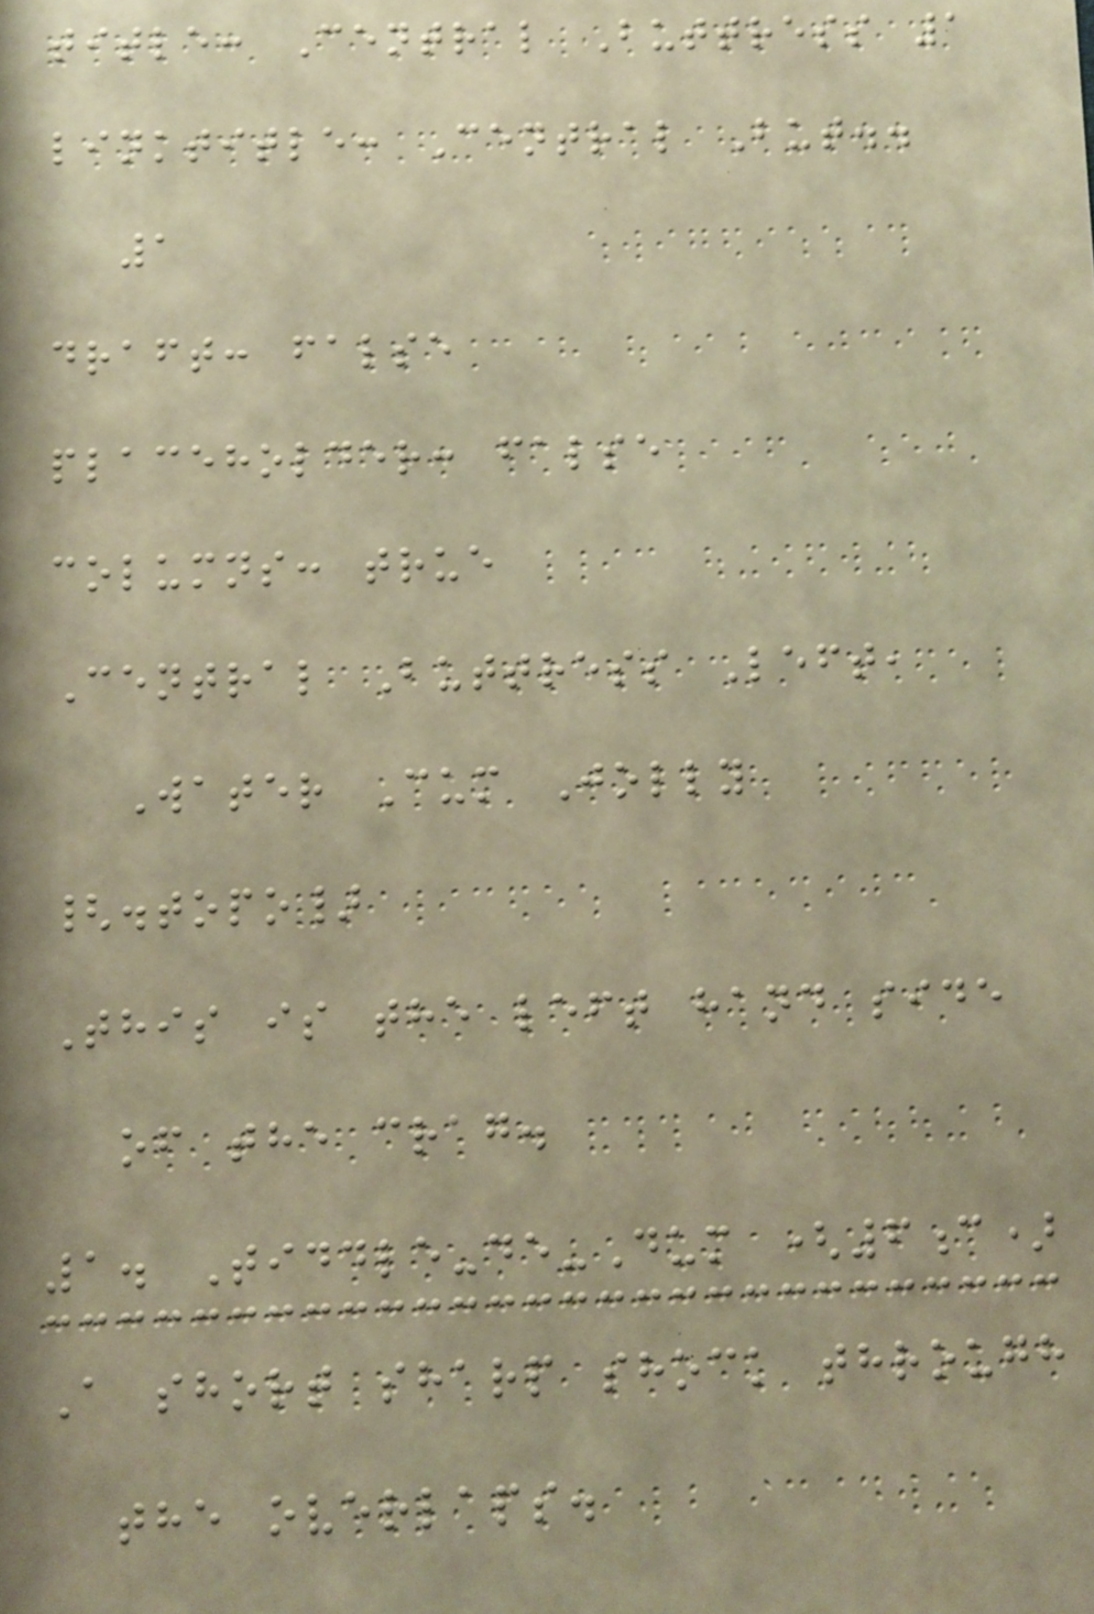title: Central Buttress 1
linktitle: Central But..
1
draft: false
placeholder: false
columns: true
Central Buttress Left,
Water Cum Jolly
{.topo}
This is the left hand side
of the crag.
1. Tiddle-de-Dum (6c)
A short sharp shock through
the overlaps.
